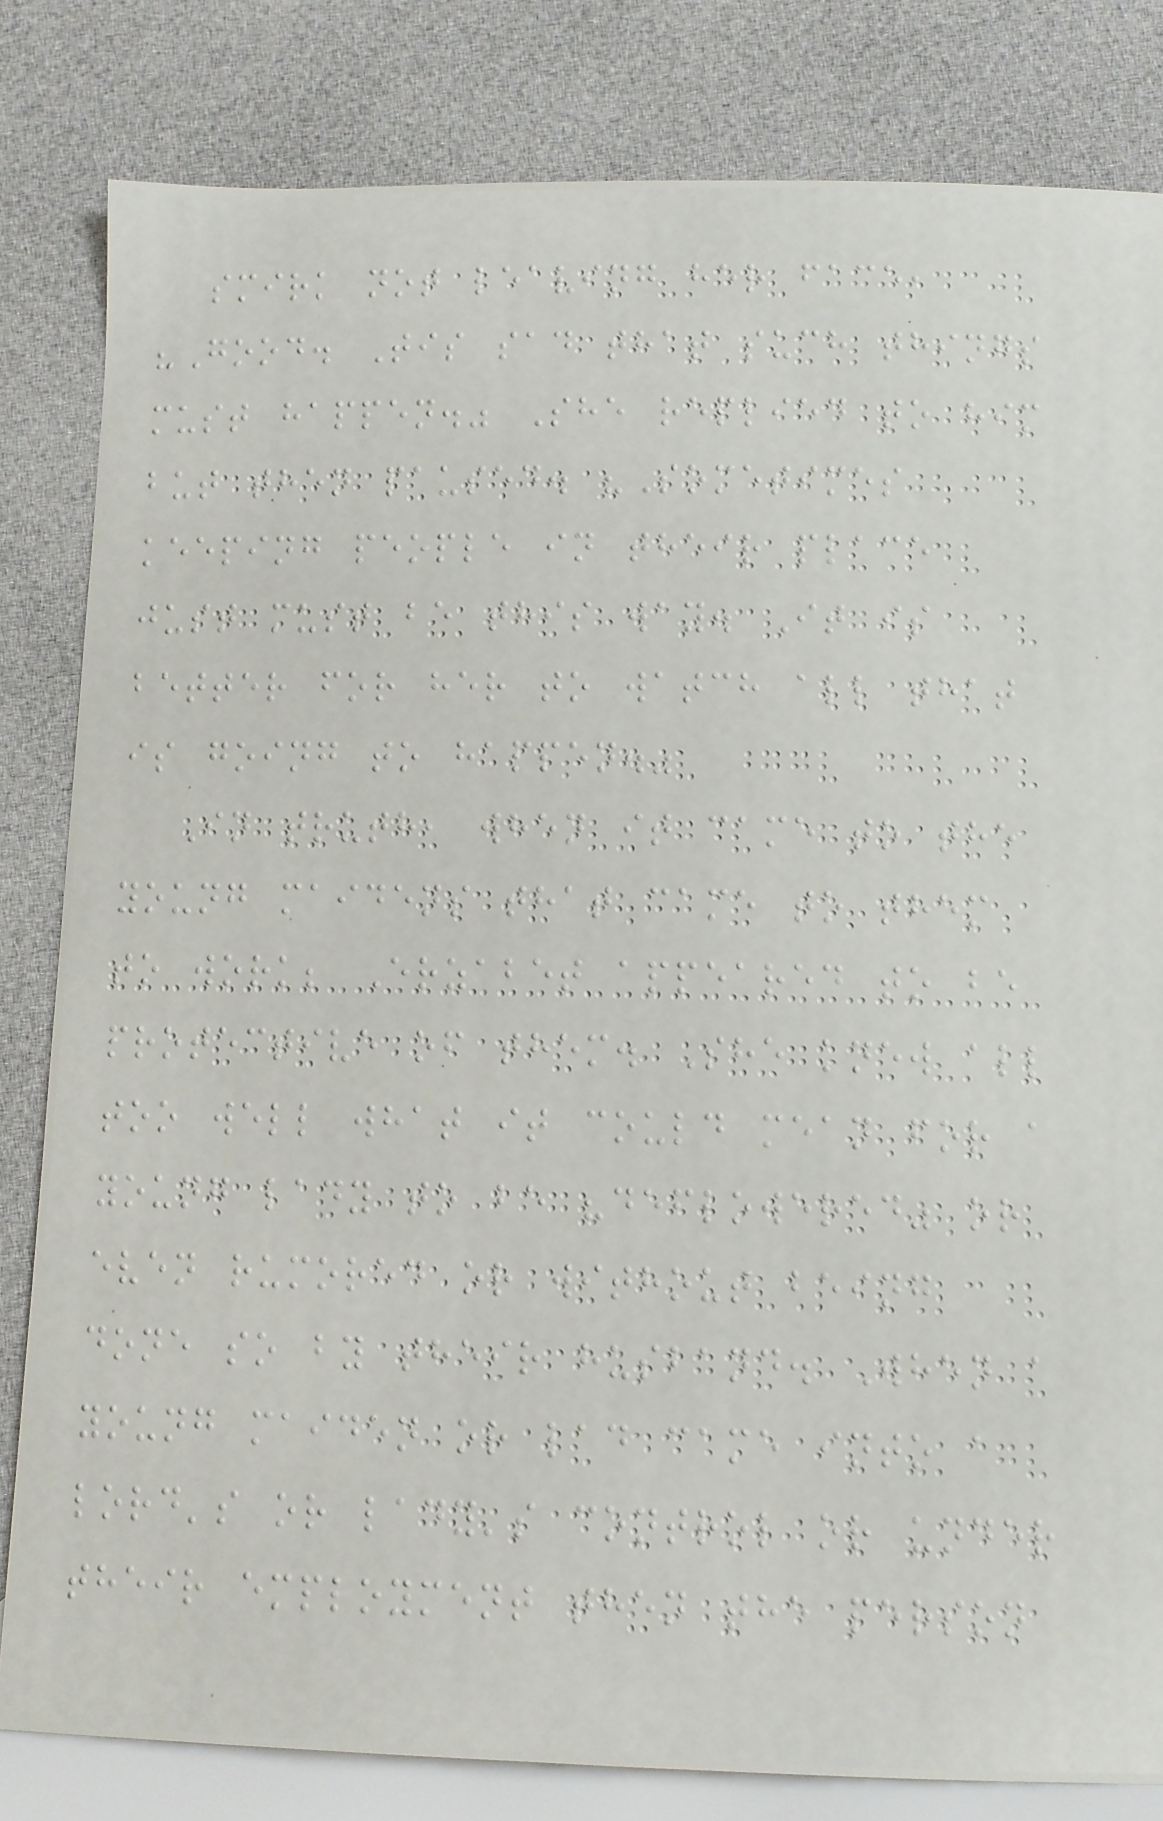smirk not leaving her face,
"Good. Tis sad that such things
must happen." She replied to him
but then paused. "Sometimes
keeping people in their place
just must be this way. It is
better for her to watch all that
is going to happen."
In truth, when it came to the
young maidens that came to them
to work; Erzabet appeared to be
protective of them. She knew all
too well what it could mean for a
young lady to be "deflowered" or
even rumored or without being
done so by their husband. When a
young maiden or lad came into a
lord's or lady's control or under
their employment then the person
